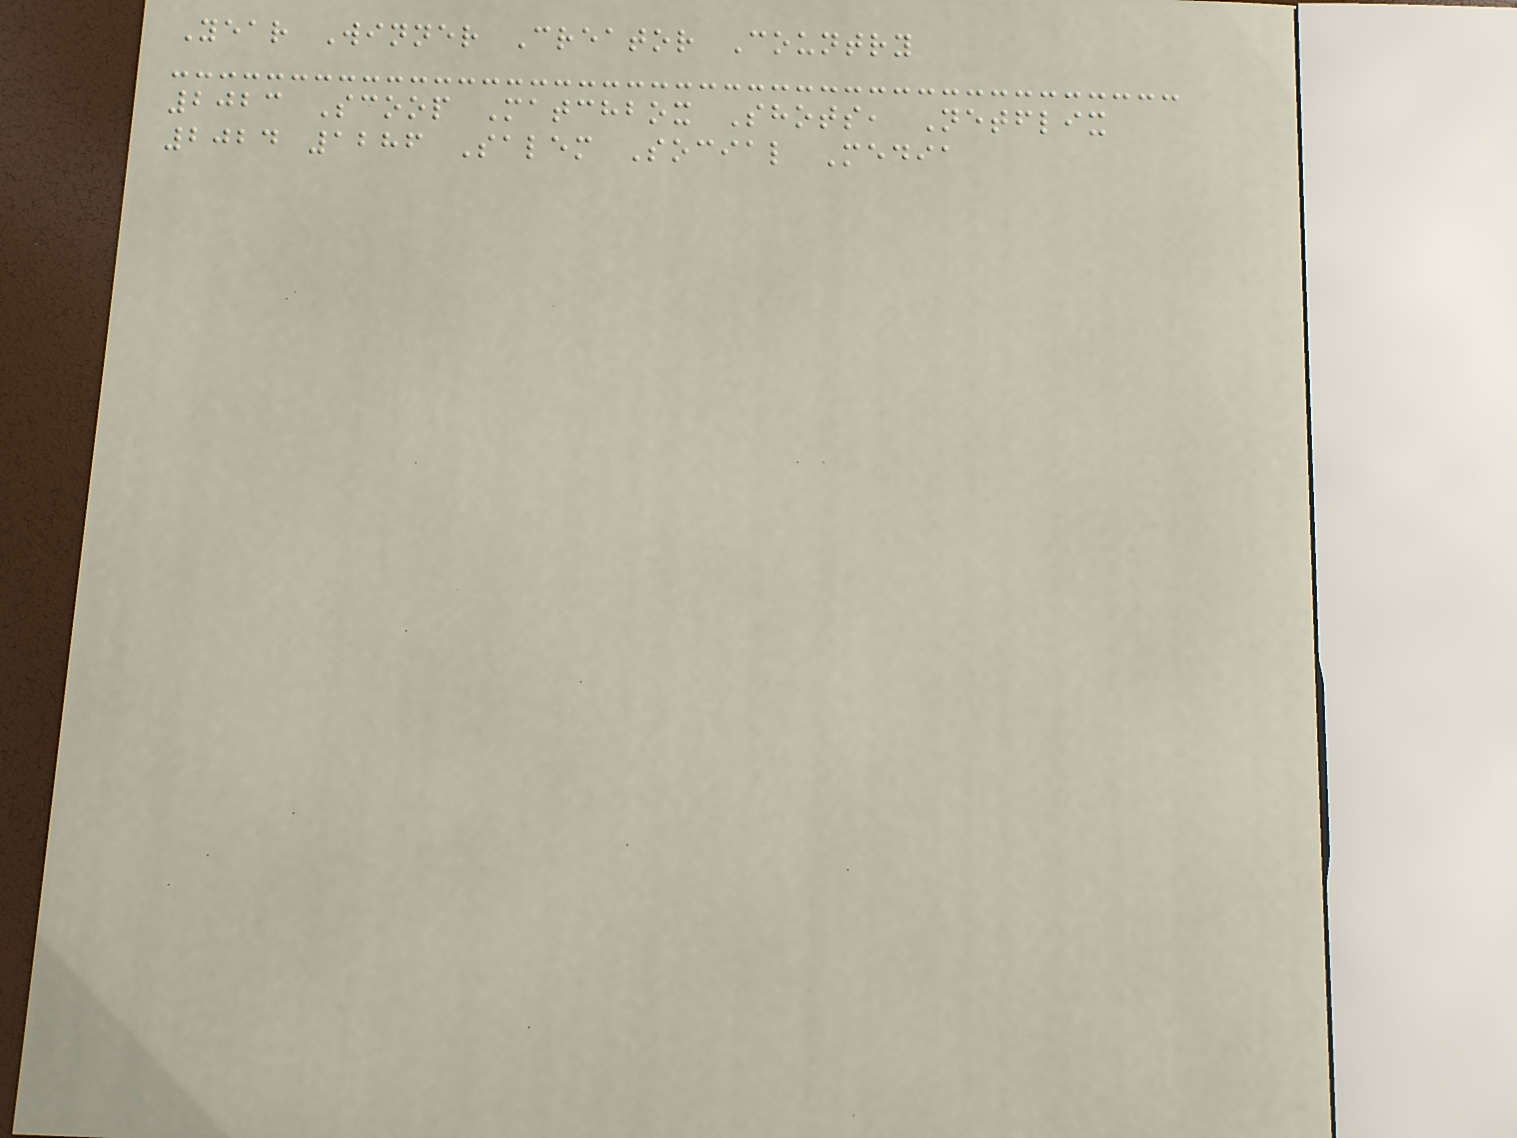Year Winner Creator Country
2023 Scoop Matchbox Shots, Netflix
2024 1286 Salem Social Media
